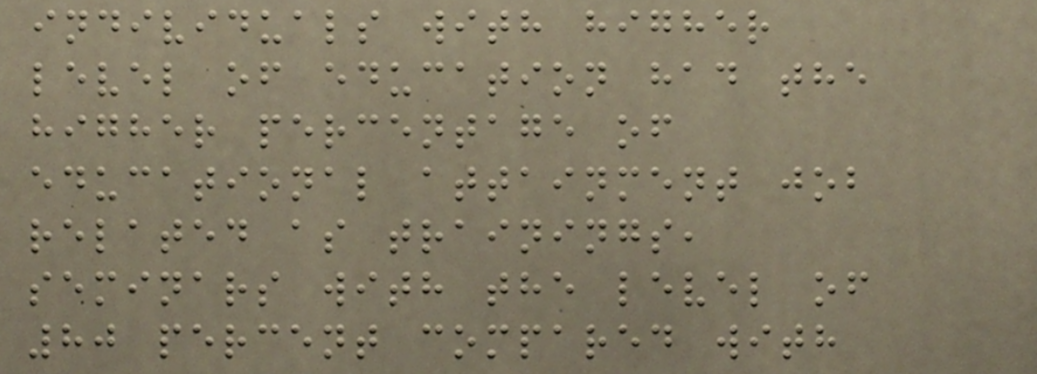individuals with higher
level of education had the
higher percentage of
educational attainment job
related as trainings,
seminars with the level of
80 percent compared with
